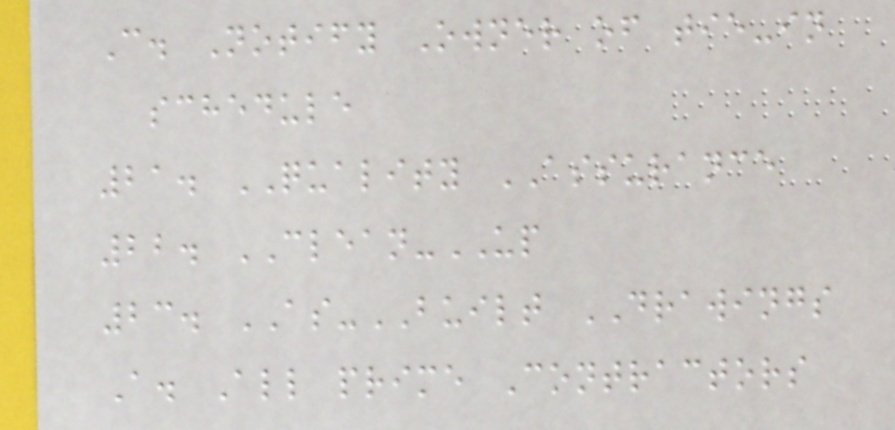C. Notify Owner of tie-in
schedule
21. QUALITY ASSURANCE
22. CLEAN-UP
23. AS-BUILT DRAWINGS
A. All prime Contractors
